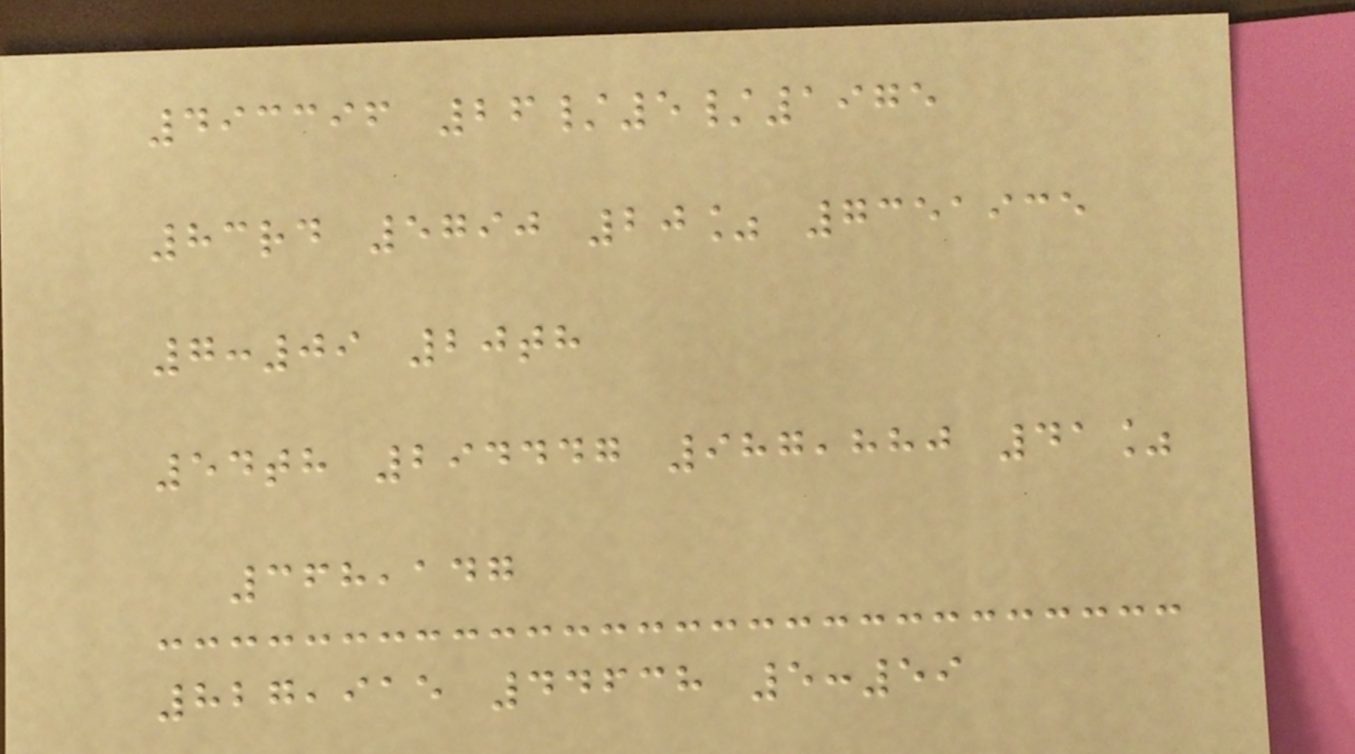493396 26/5/1975
83rd 5790 20% 7351935
7:09 20th
54th 294447 987,880 41%
368,147
827,915 44638 5:59
